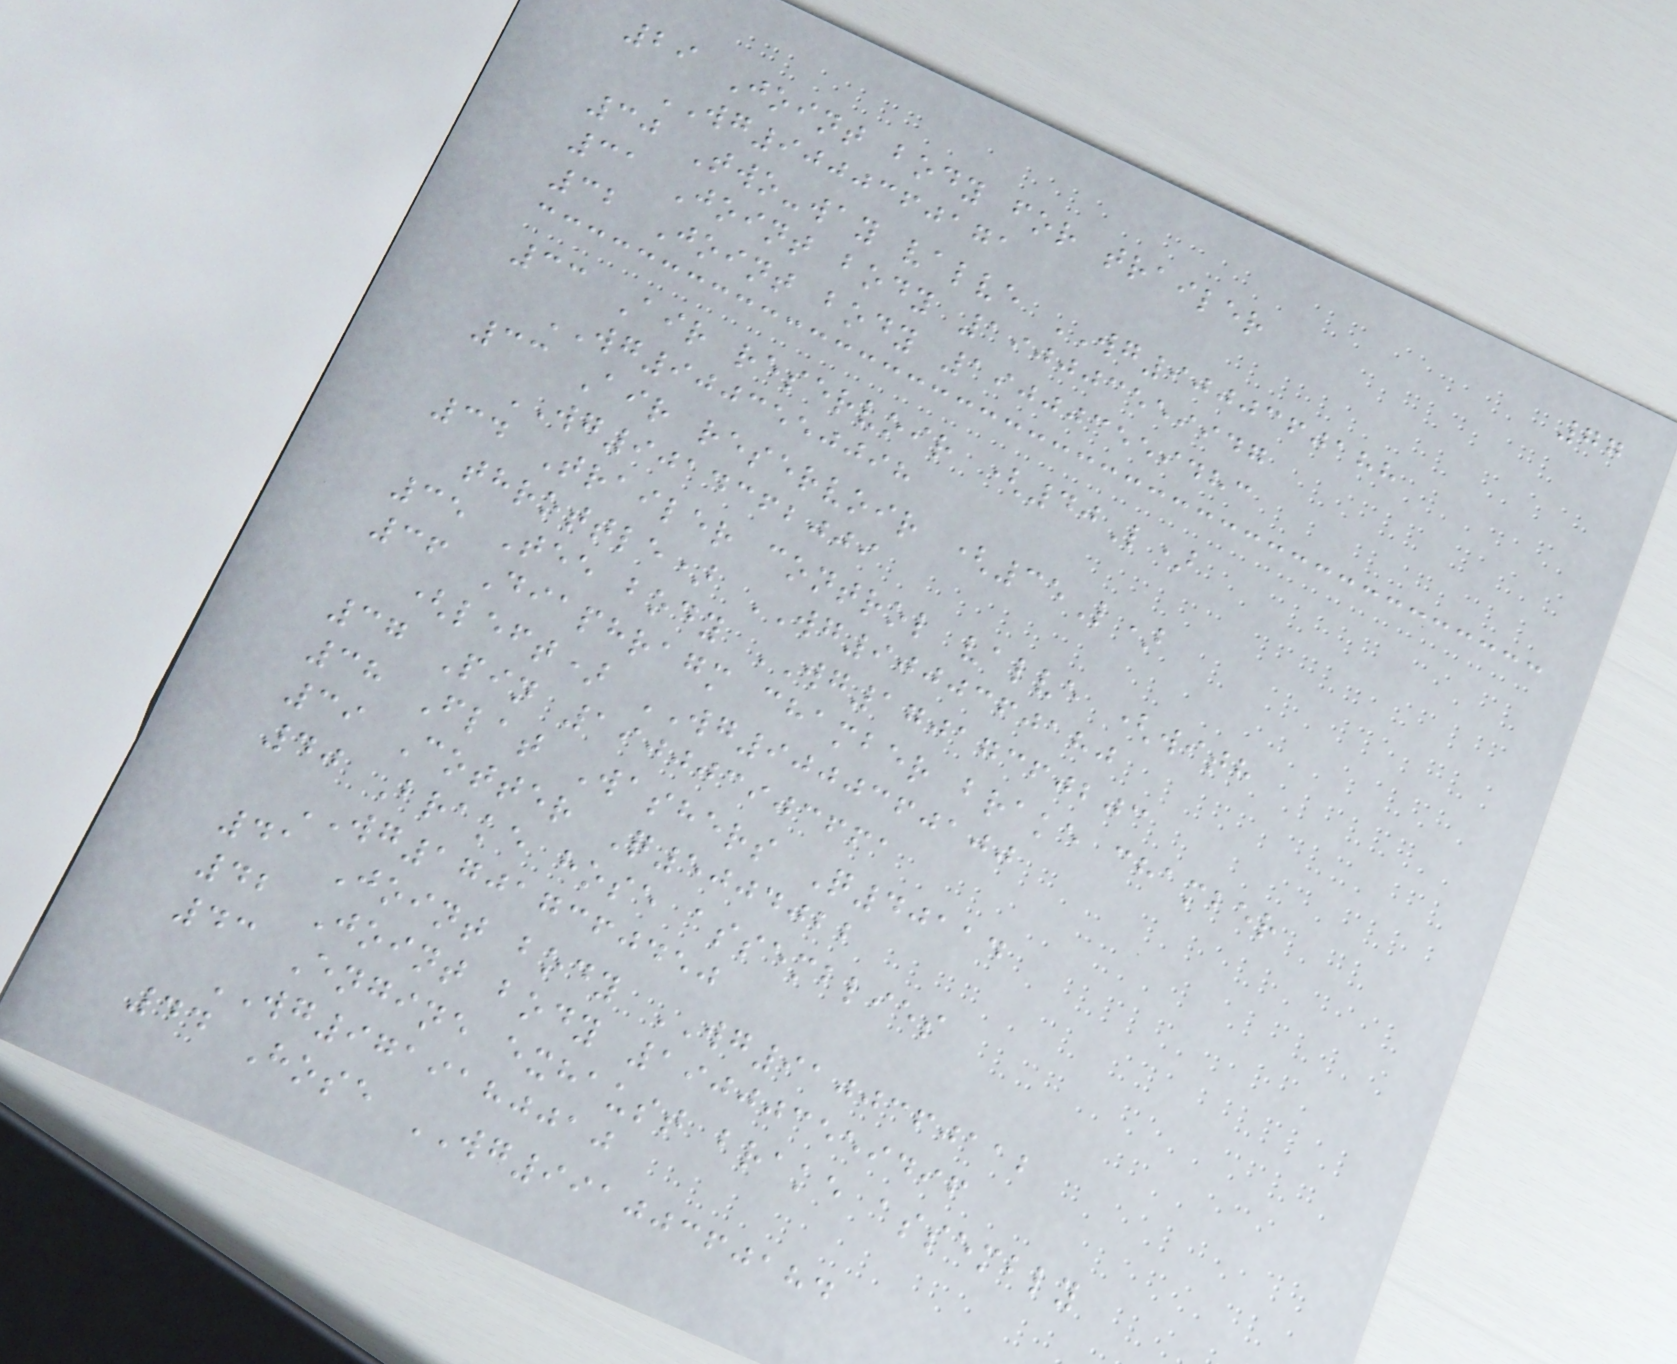77
29 Joint body for trailer
WG9000360171
30 Two-way valve WG9000360188
31 Joint body 190003559947
32 Joint body 190003559483
33 Air reservoir (40L)
WG9003550098
33 Air reservoir (35L)
WG9014362009
34 Trailer control valve (with
throttle) WG9000360180
35 Tee body WG17017360203
36 Diaphragm chamber brake chamber
(left) WG9000360100
37 Pin 190003903661
38 Flat Washers Q40114
39 Cotter Q5004022
40 Brake hose assemblies
WG17017360450
41 Joint body WG9100360112
42 Joint body 190003559496
43 Engine exhaust brake assembly
WG9719180010
44 Hose WG99100360184
